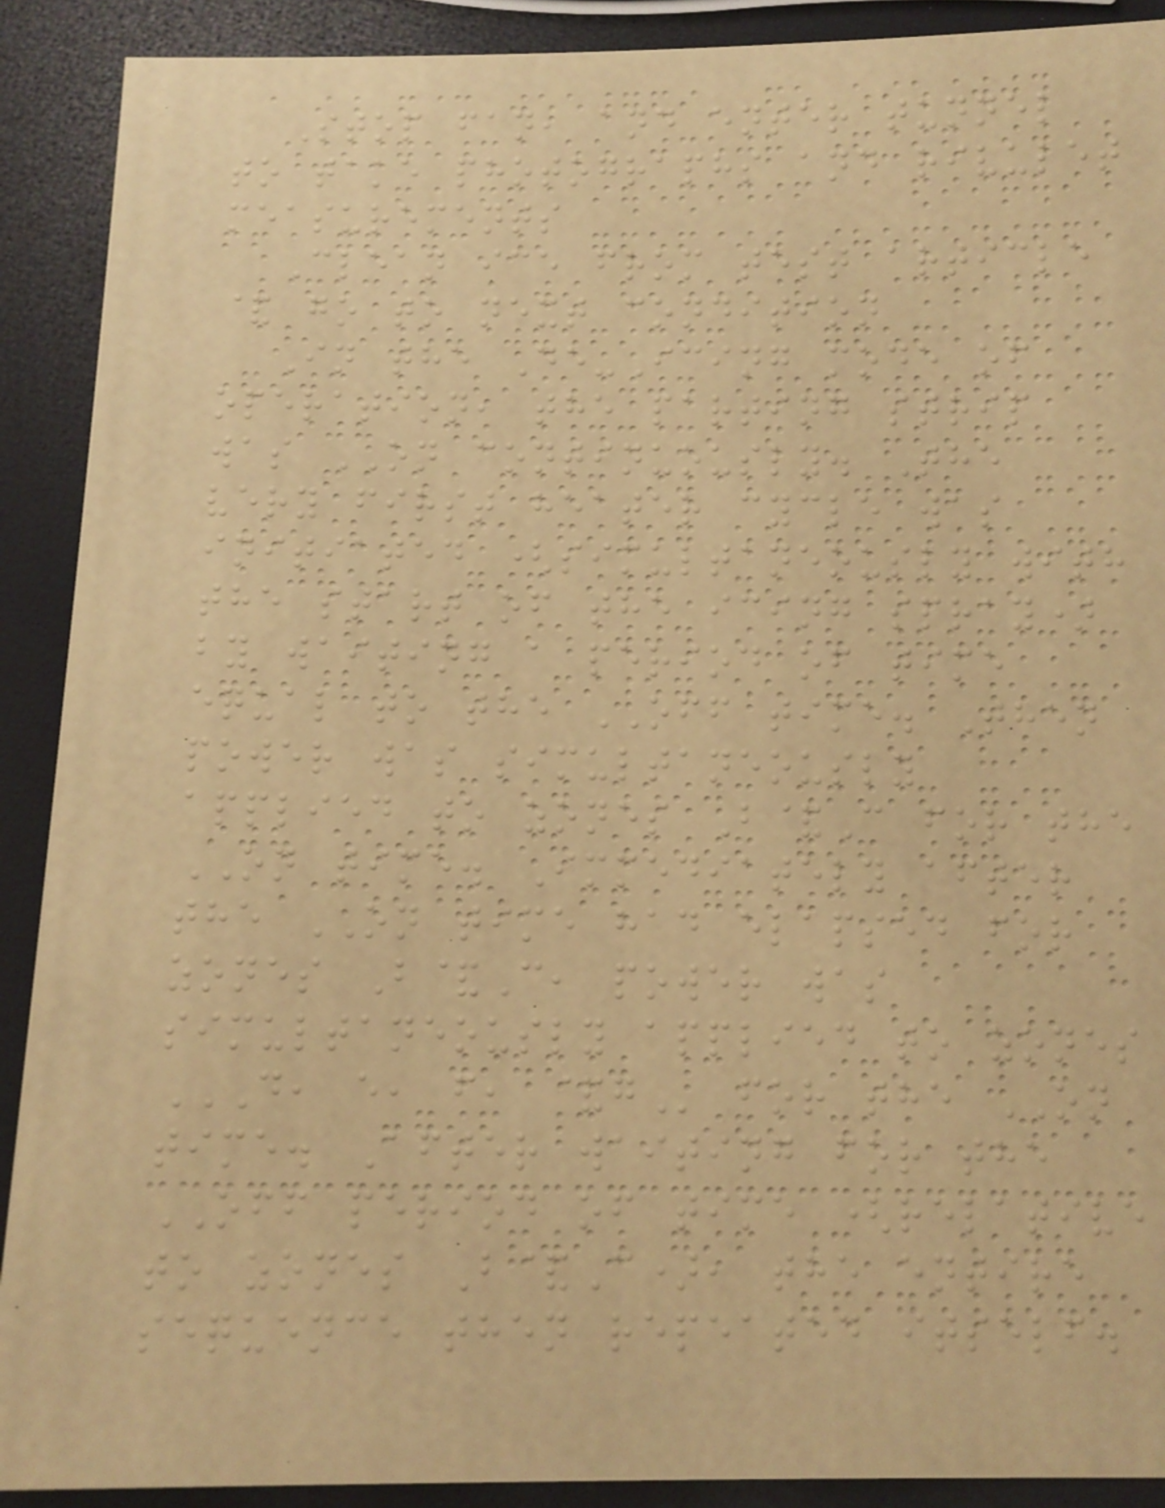Stop fan, and enter tunnel
to take photographs and rivulet
measurements
Clean ice from test article
& go to next condition
In the De-Icing mode of
operation, the parting strip
was ON continuously. The
very first heater cycle was
initiated (simultaneously with
the start of the icing spray)
by waiting a period of time
equal to the OFF time. Then
power was simultaneously
applied to zones B&C for the
ON time. Immediately after
the ON time had elapsed for
zones B&C, power was
simultaneously applied to zones
D, E, F, &G for the ON
time. After waiting for the
OFF period of time (relative
to zones B&C), the entire
sequence then repeated itself.
